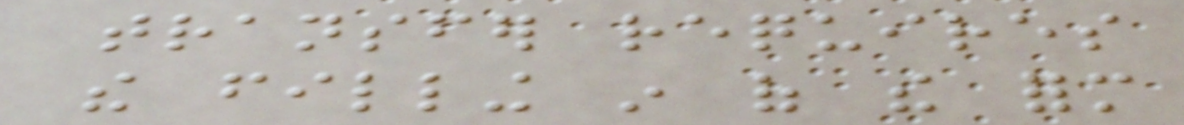transfer requires
the filling in of the form
